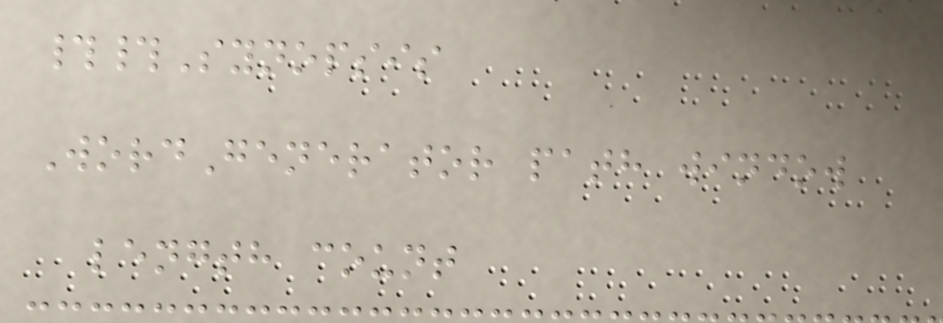##Synopsis
WordGenerator path window
length count
